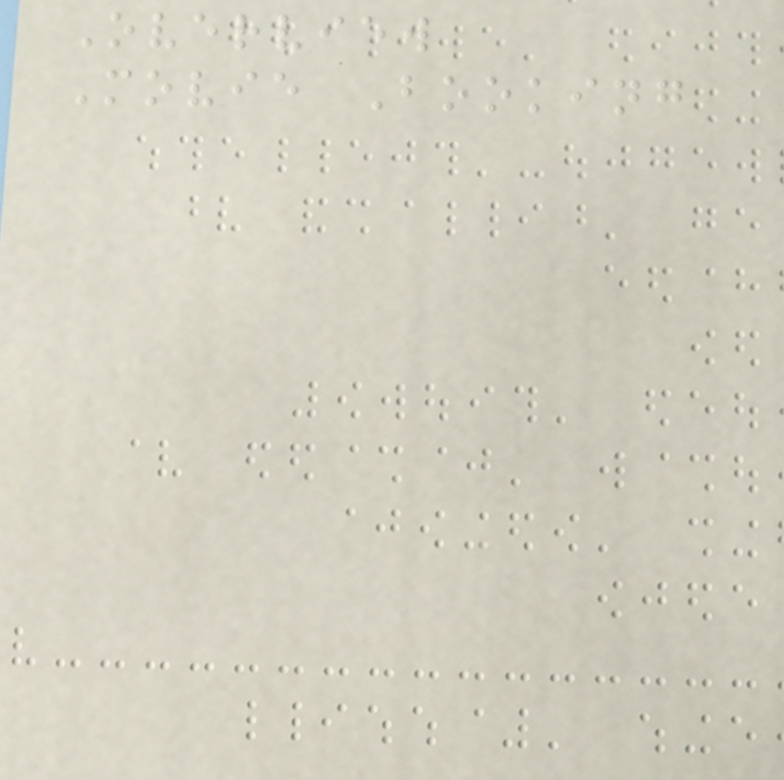Overview
Movie Booking
